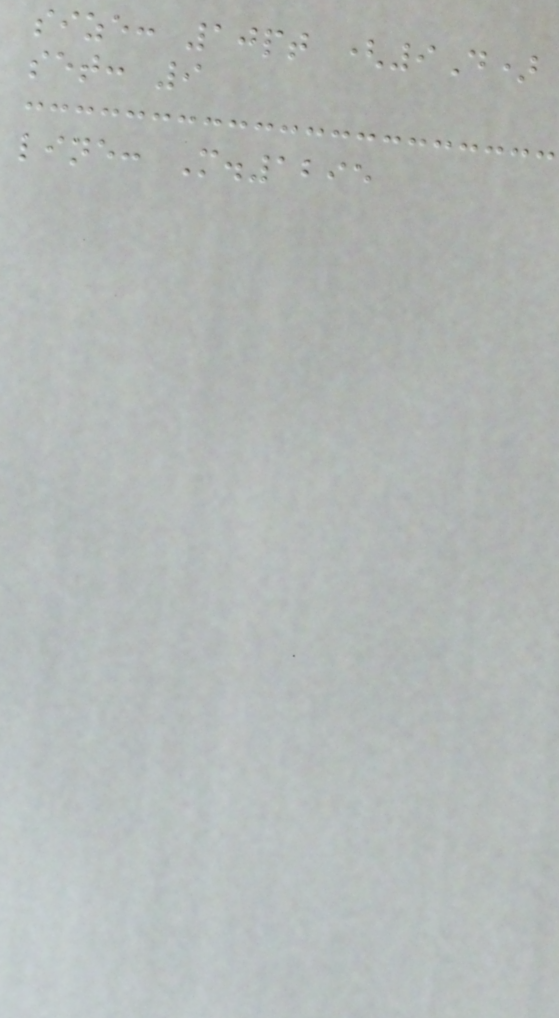size: 10pt (9D)
set: 9
line: M.1295
